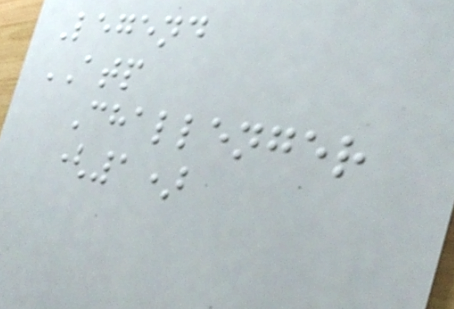Legend
ATP
Challenger
(1)
